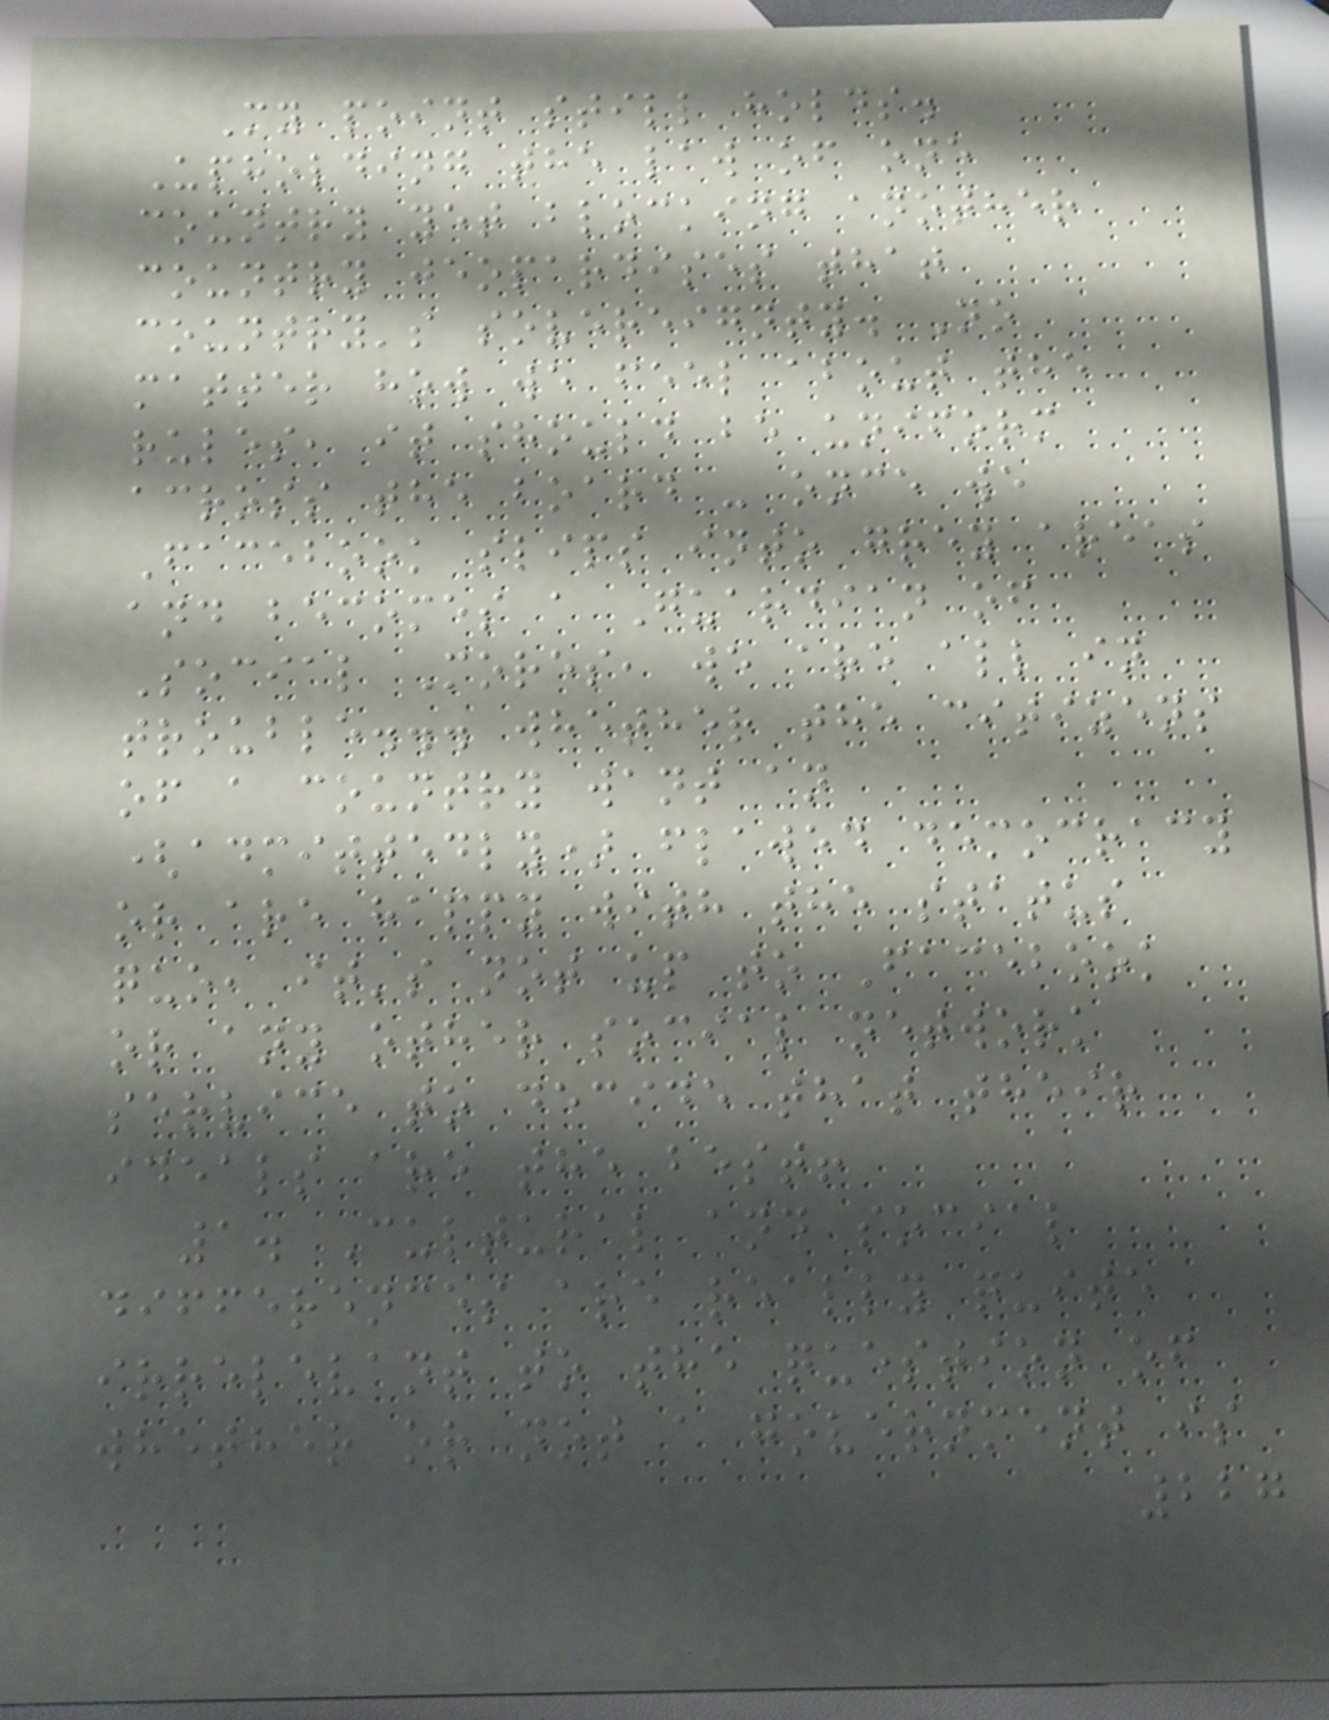My point still holds.
Upholding the law of one
country yet blocking another
country jeopardises that
country's sovereignty. No
matter how we feel about the
rules, it should be uniform
across the board - once we
Facebook slips into grey areas
and becomes a Guardian of
Social Mores, we are all in
trouble... whether the citizens
of a country want an
(admittedly) flawed democracy
or are happy with the status
quo, it's not up to Facebook
or any other social network
service to decide that their
ideals are the best!
1. Cultural and social
differences are really quite
irrelevant to the question of
whether or not a government is
227
